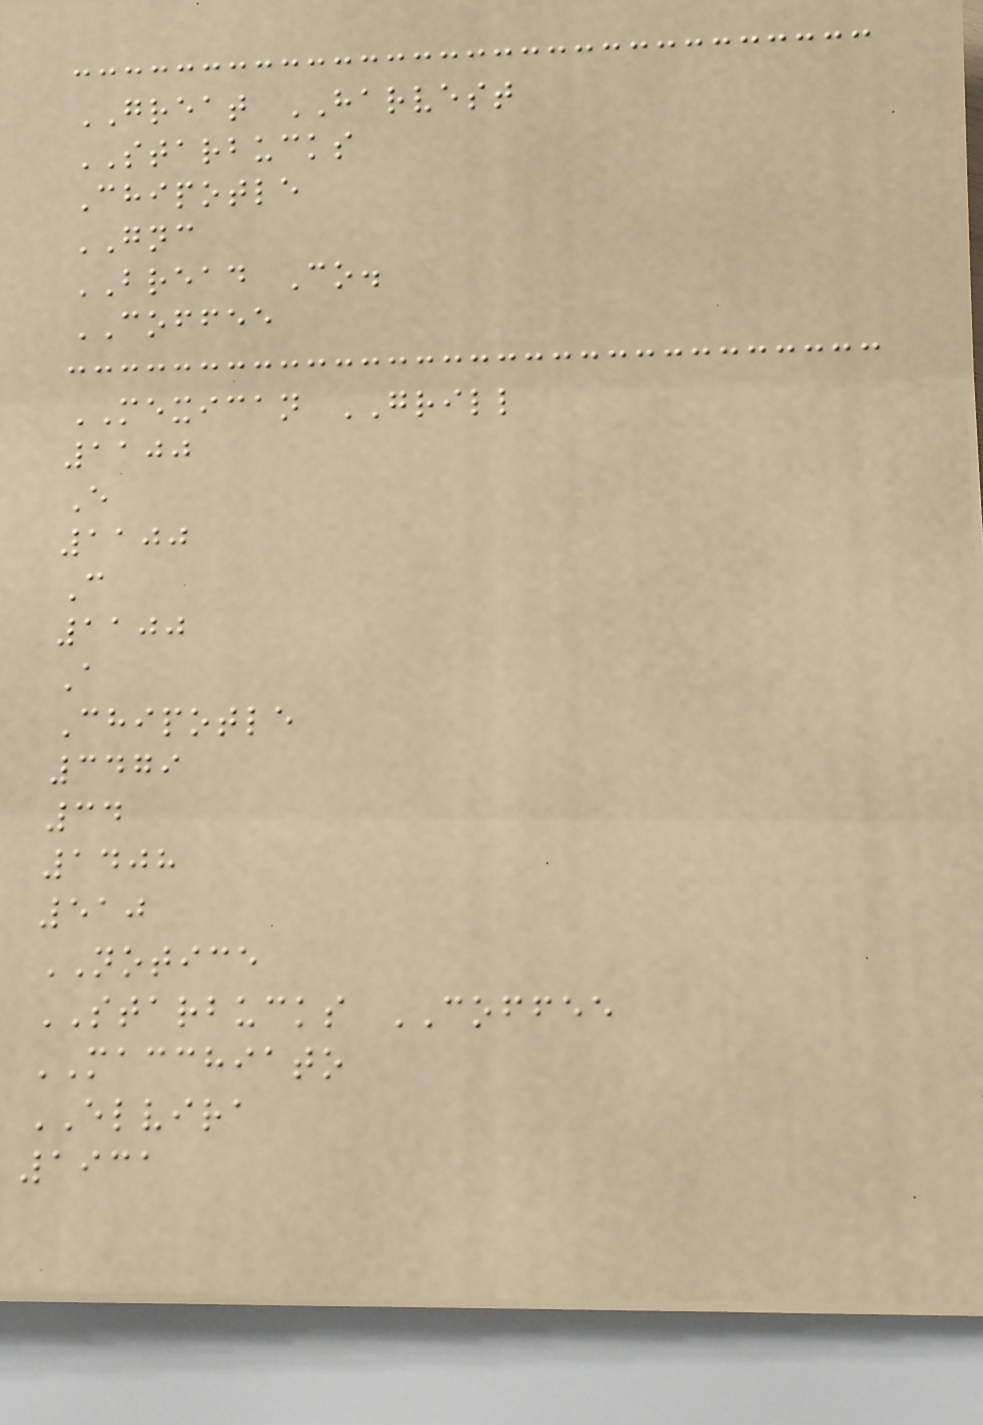GREAT HARVEST
STARBUCKS
Chipotle
GNC
BREAD Co.
COFFEE
MEXICAN GRILL
1100
E
1100
C
1100
A
Chipotle
3479
34
1408
510
NOTICE
STARBUCKS COFFEE
MACCHIATO
ELVIRA
1931
